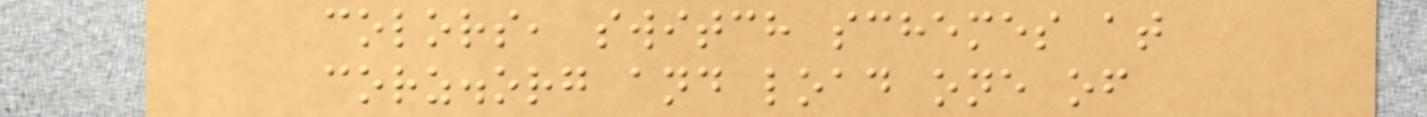colors, switch schemes at
corz.org and load one of
